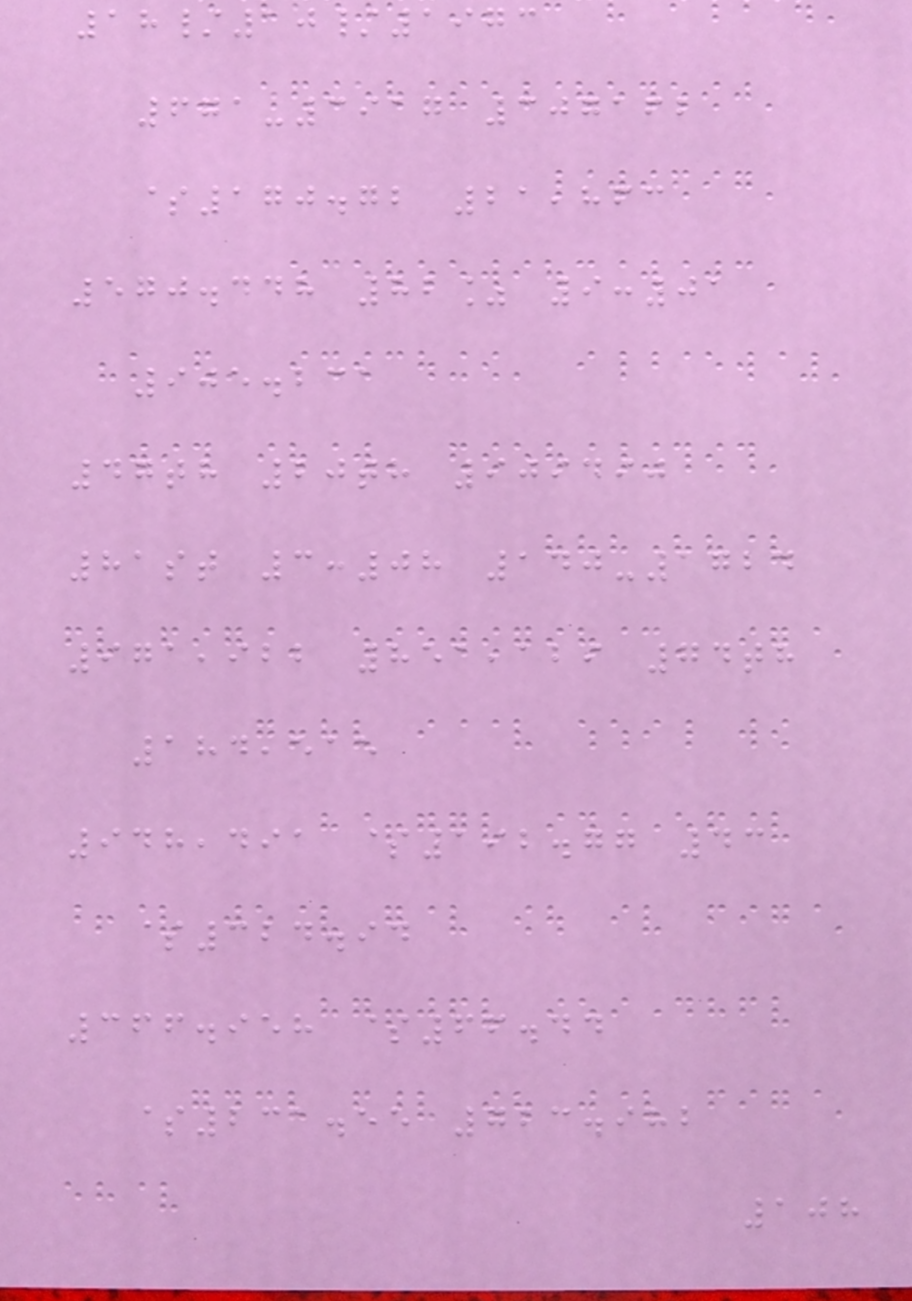18/10/1973
671-3917 307162
$170.72 21,863
570.448 82% 9:01
905.231
47th 20th 909490
81st 3:08 140-1724
971,922 851,129 74th
184,515
948,491 $192.77 43
$324.94
366.958 $66.44
$231.55 723.982
108
